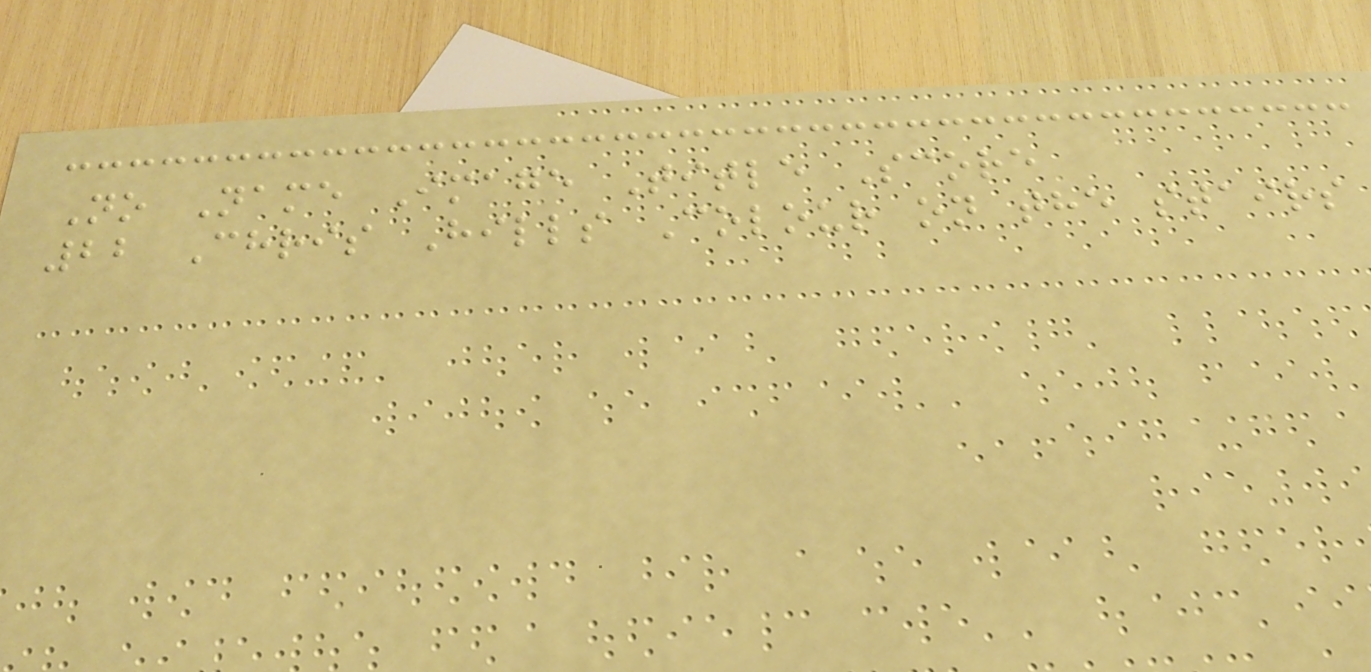No Name Image Title Score
22 Chris Hills Colour on the stairs
